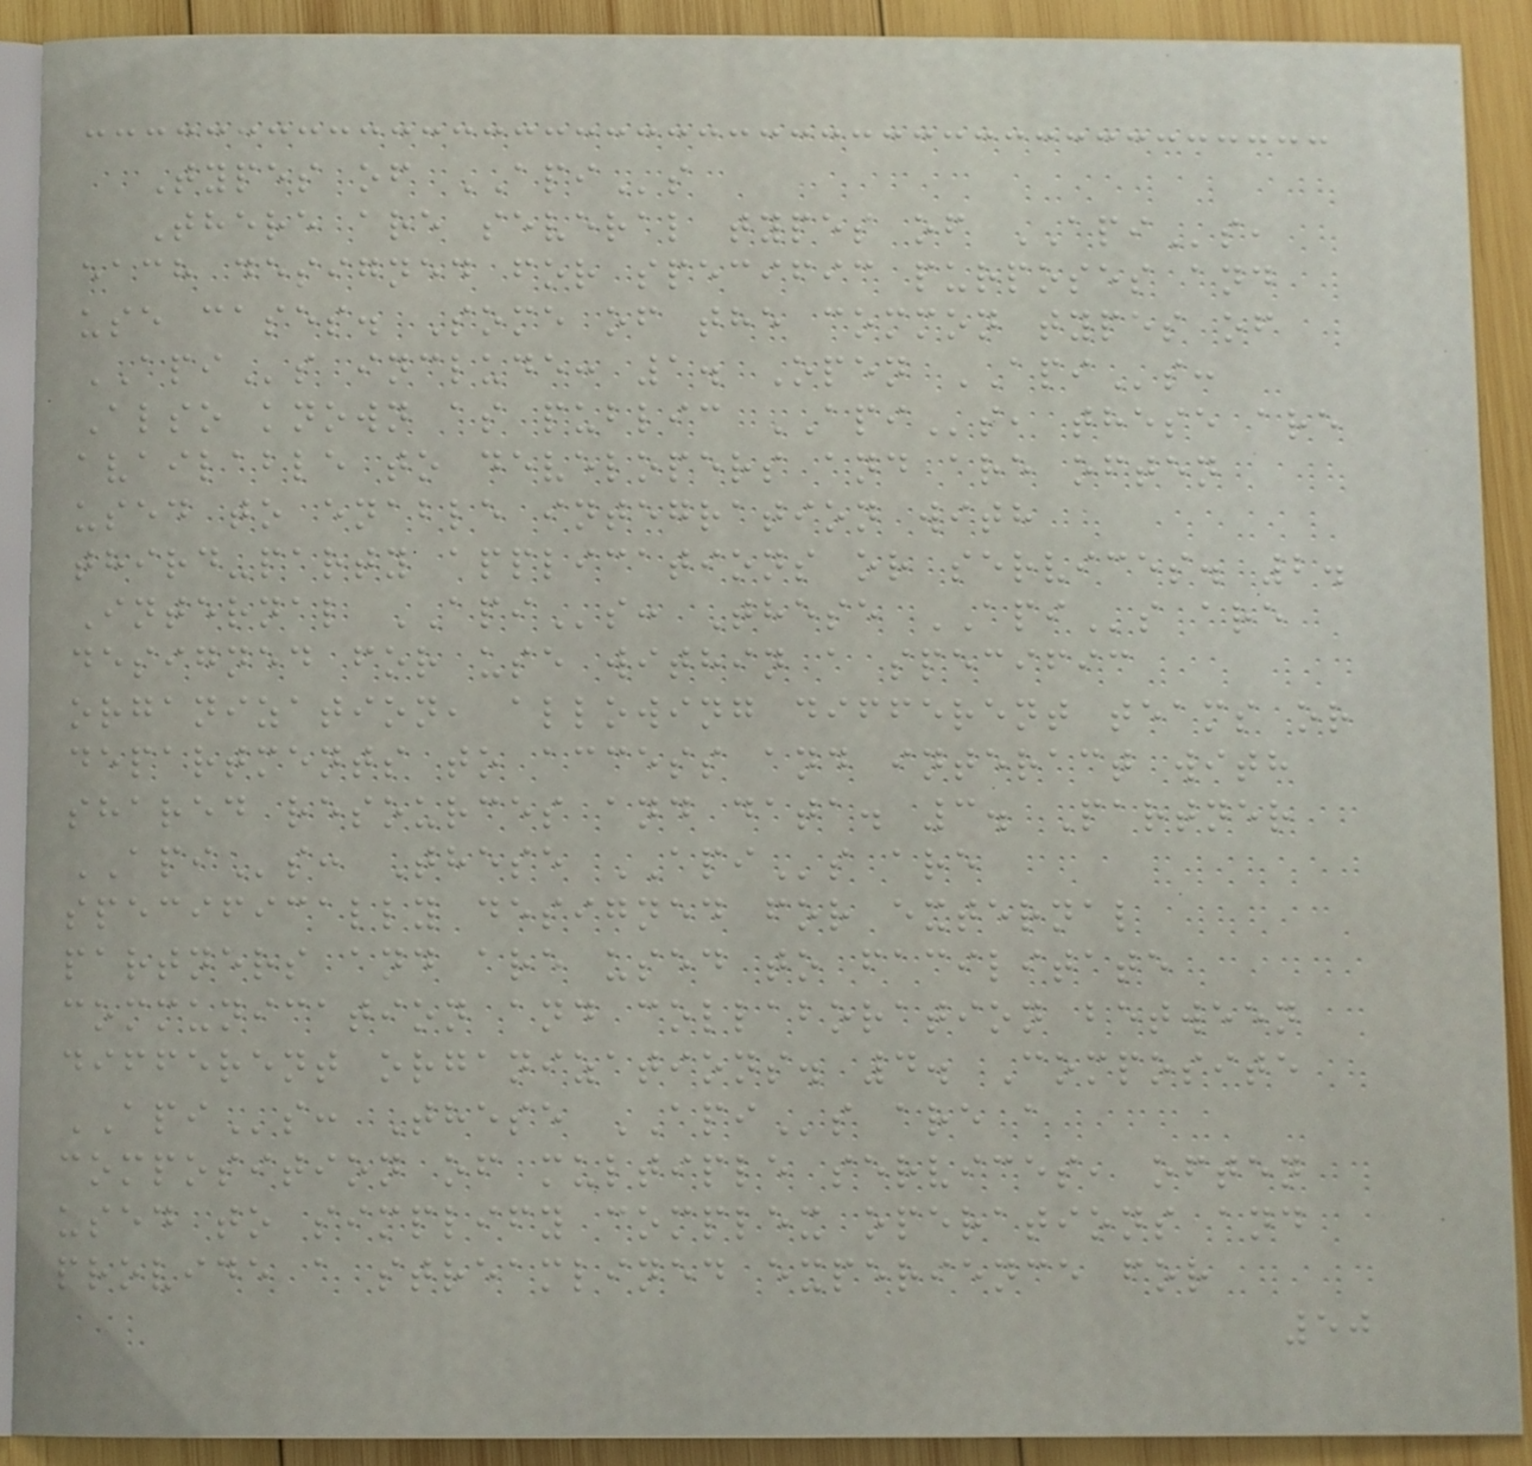Types of APIs
There are several types of APIs,
each designed for specific purposes and
use cases. Some of the common types of
APIs include: 1. Open APIs:
Also known as public APIs, these are
available to developers and are often
used to enable integration with
third-party applications or services. 2.
Internal APIs: These APIs are
designed for use within a specific
organization, allowing different teams or
departments to access and interact with
shared resources and data. 3. Partner
APIs: These APIs are
specifically designed for external
partners and are used to facilitate
communication and collaboration between
different organizations. 4. Composite
APIs: These APIs are a
composition of multiple services, often
used to simplify complex operations and
provide a streamlined experience for
50
